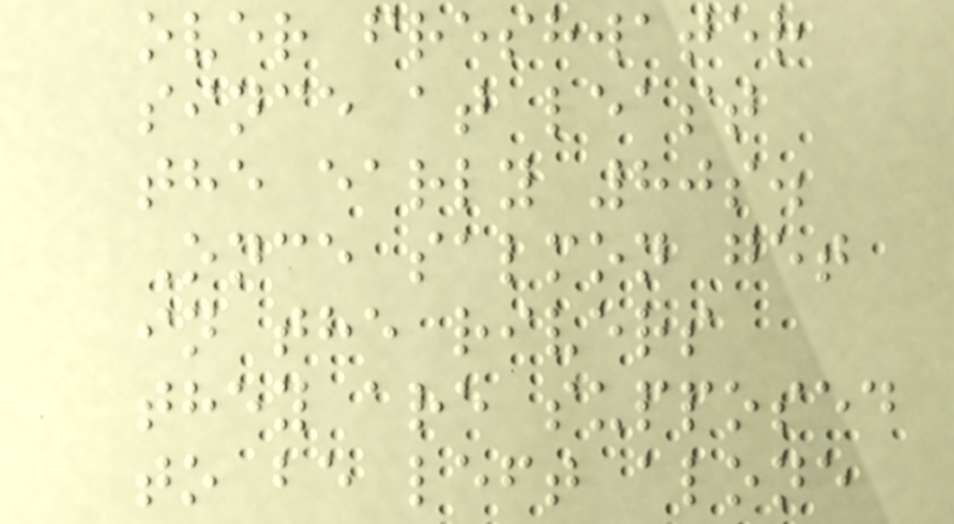over freshwater
since at least
the early 80s.
Once salmon get
in the rivers
they are supposed
to be left alone
